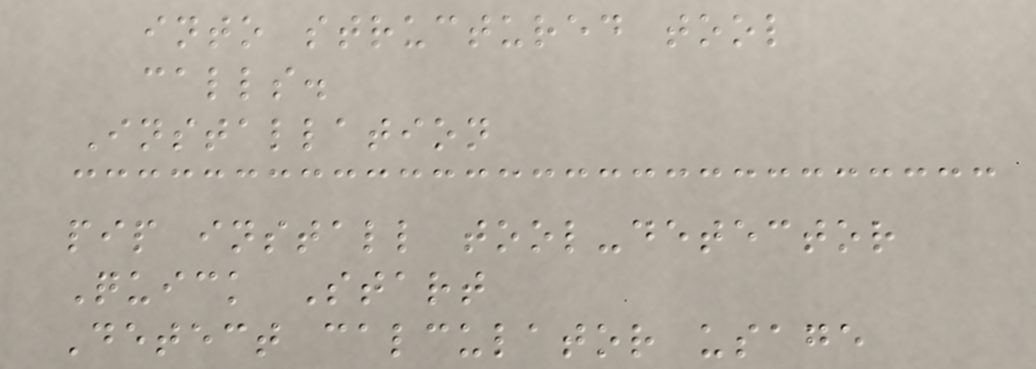into structured tool
calls.
Installation
pip install tool-detector
Quick Start
Detect calculator usage
